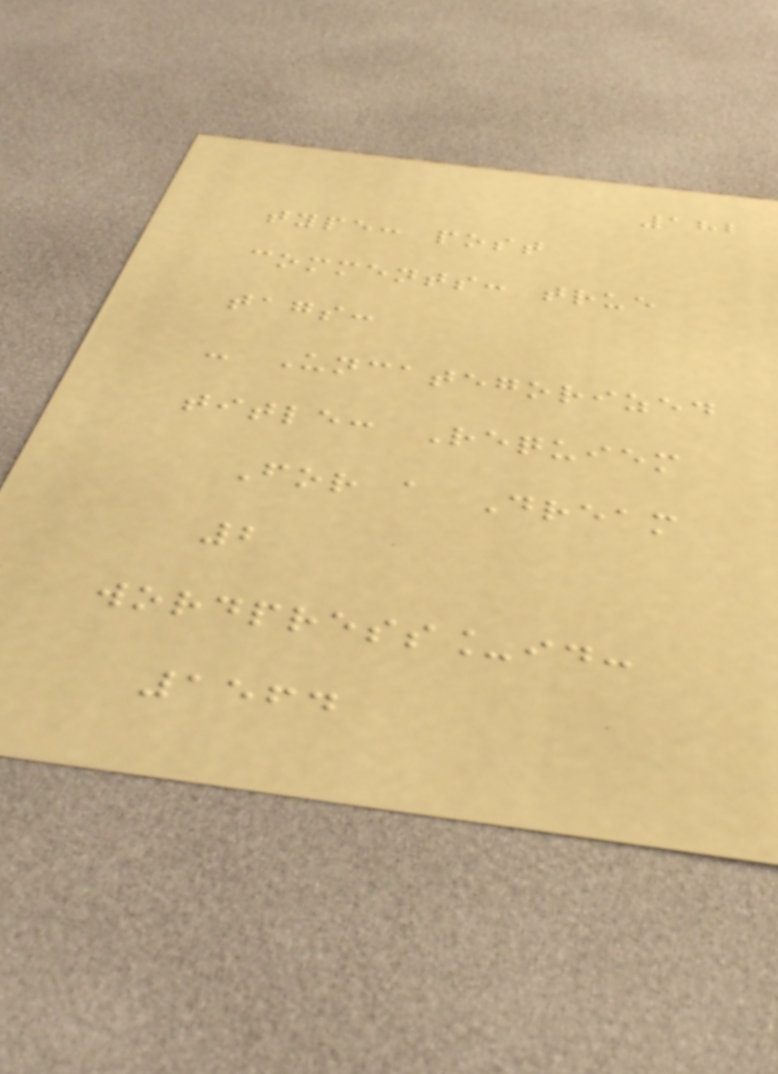182
type: post
comments: true
tags:
- Uncategorized
title: Requiem
For a Dream
2
wordpress_id:
1564
